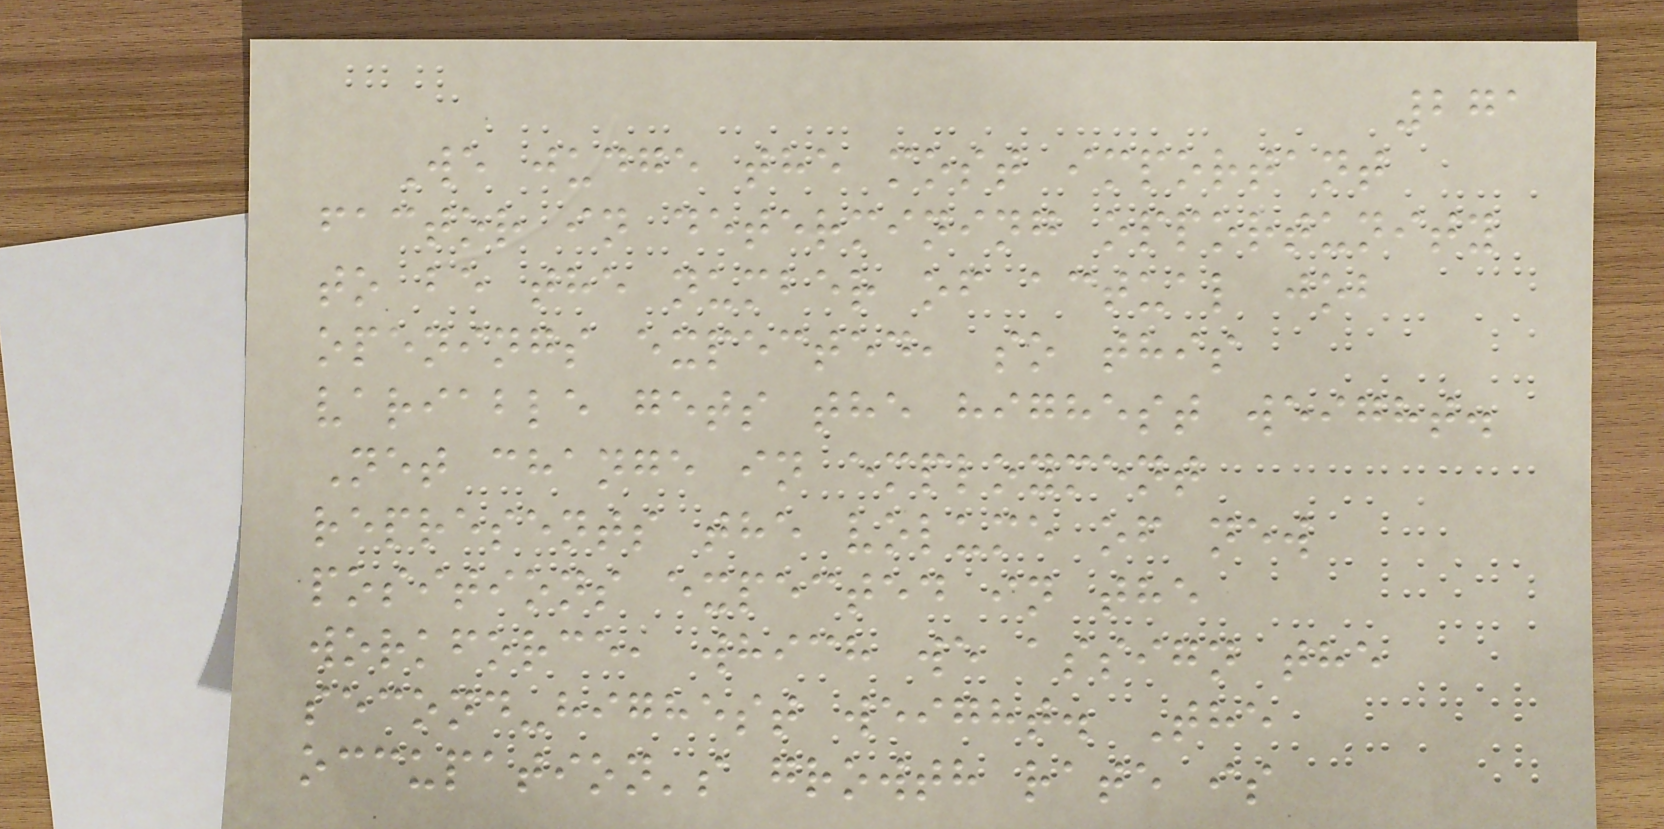271
We judge the most important
factor in determining opportunity
to be the number of actual job
openings expected, so this
variable gets the highest weight.
Net change in employment
represents the volume of new
positions expected in the
workforce, which we assign the
second-highest weight. The
occupation's growth rate is
